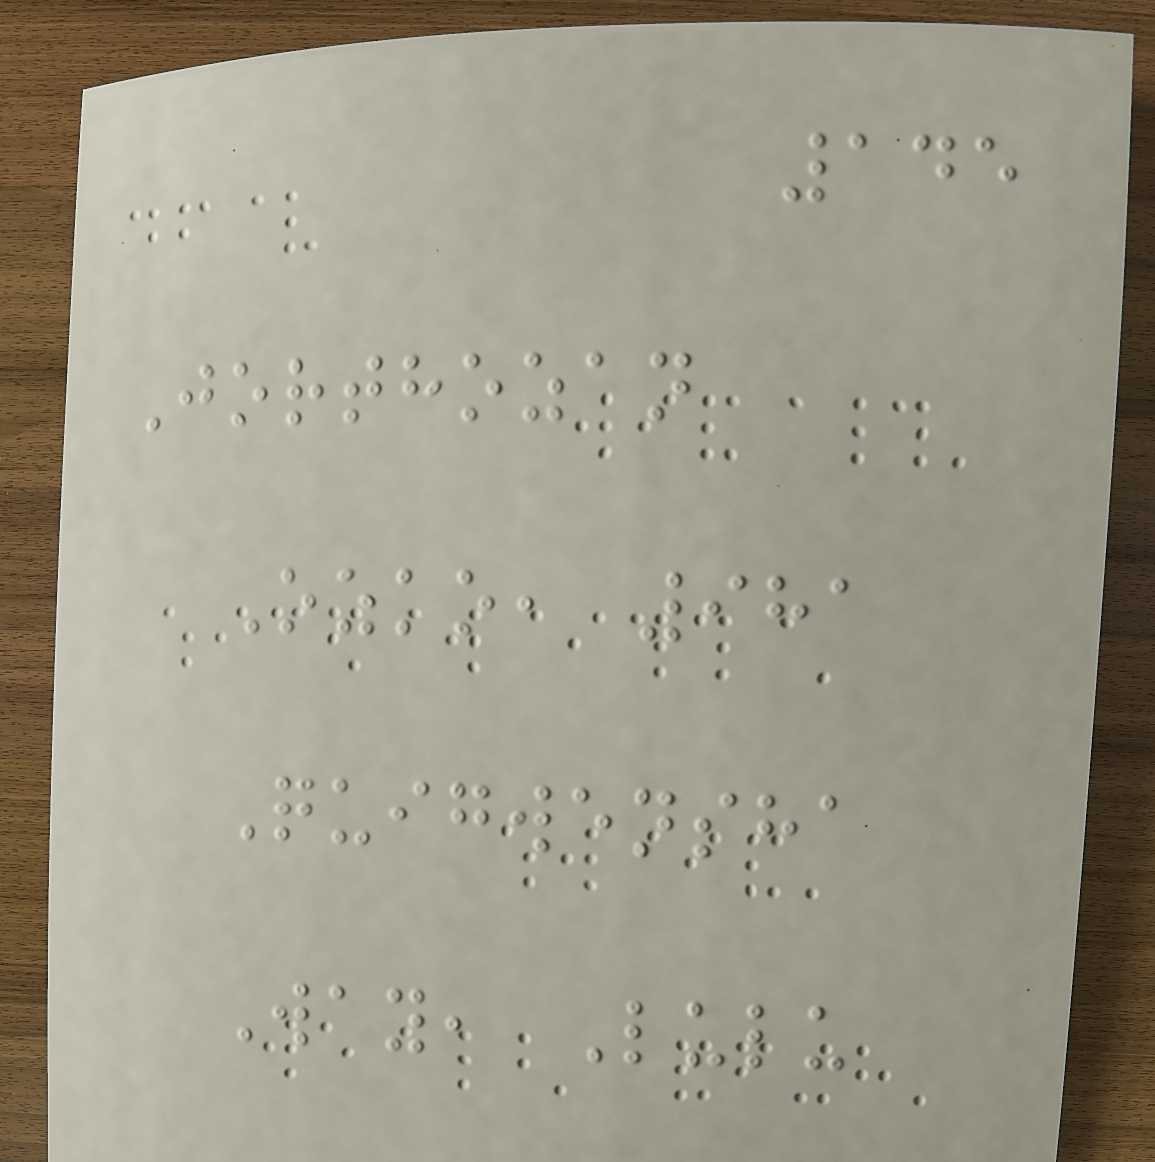145
Jorthozan
Ozko, 981
Quigwensha
Way, Lulu
